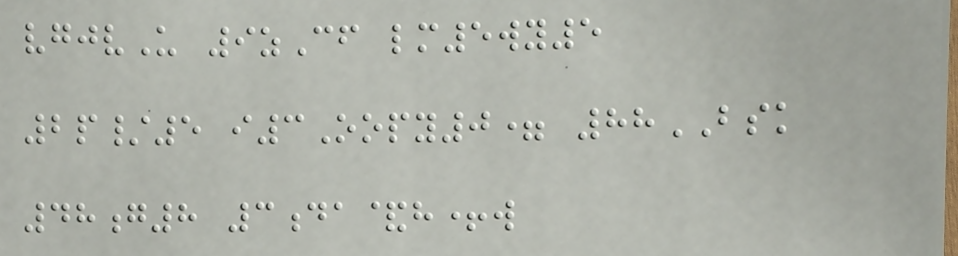vgjvU 9zCf lm5wy5
2p/5 i3Oopy0= 88BSK
48g8 3da&h+w
